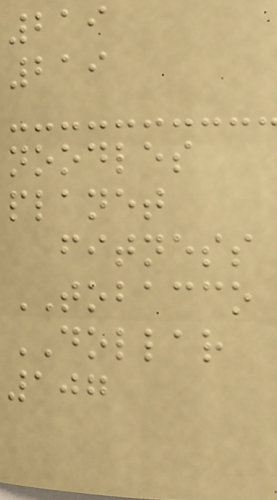219
219
noodles
planet
fitness
TOBACCO
DOLLAR
107
